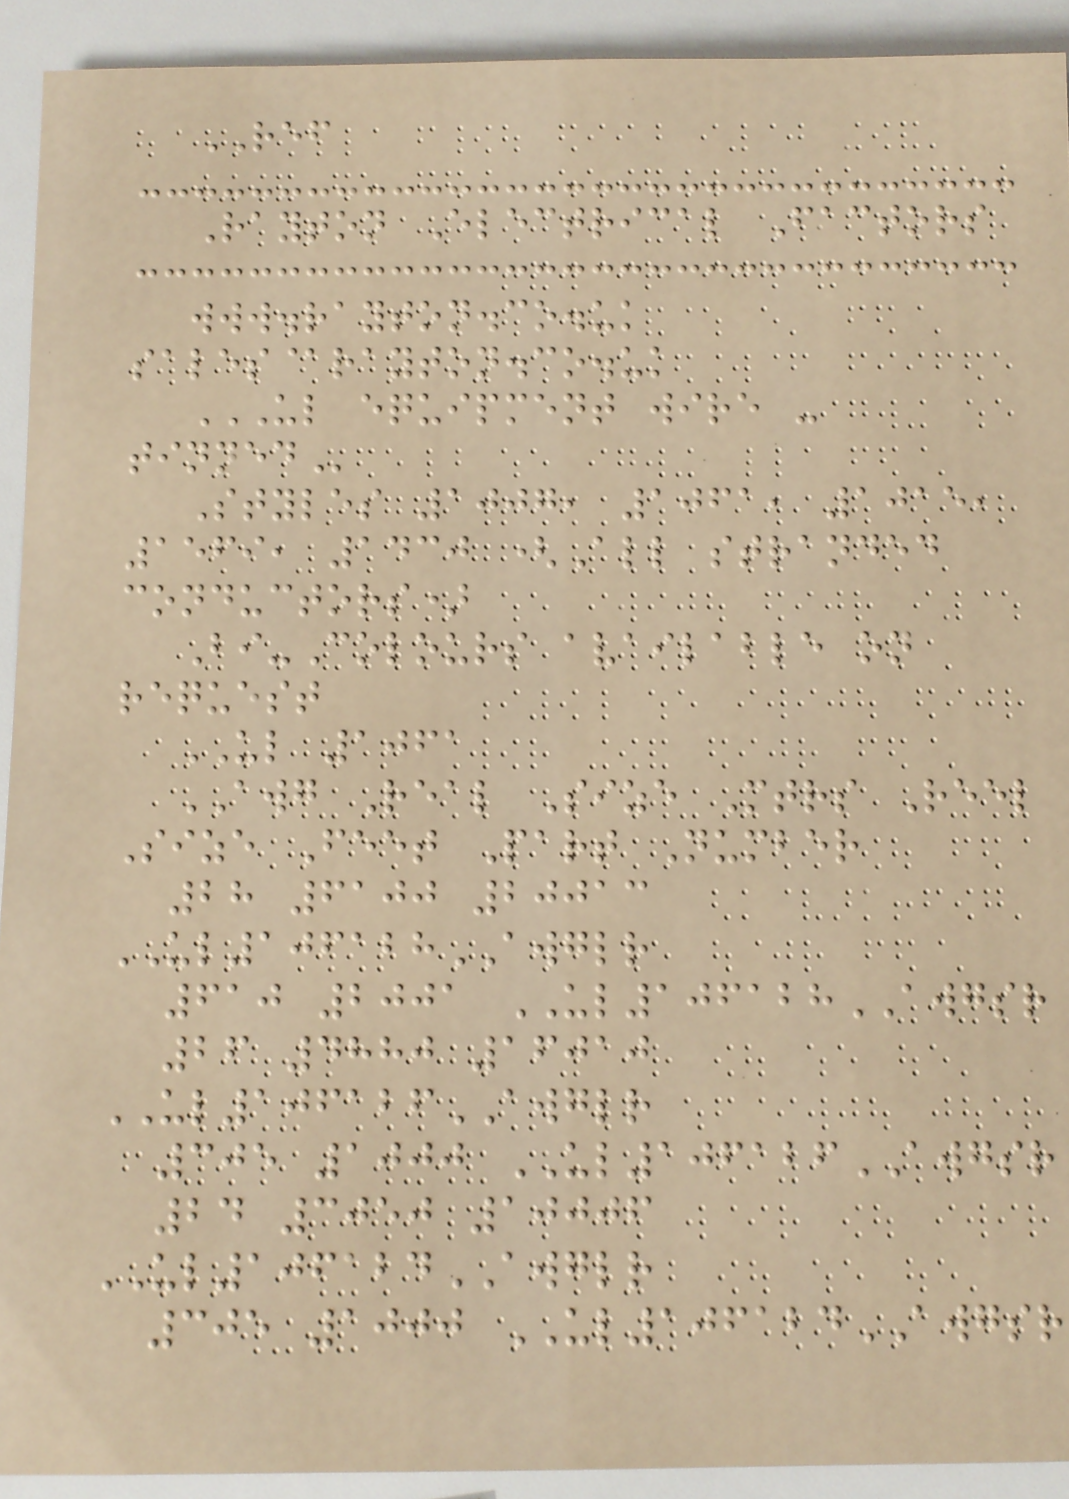REF
Rayton Electrical Factors
www.rayton.co.uk
sales@rayton.co.uk
UL EQUIPMENT WIRE -
TINNED
Styles 1007, 1061, 1015,
1569, 1430 (All stranded
conductors)
Bi-Colours available on
request
UL 1061
AWG Real Size Mtrs Reel
Size Feet Part Number
28 6100 20013
UL106128AWGLR
610 2001 UL106128AWGSR
26 4880 16010
UL106126AWGLR
305 1000 UL106126AWGSR
24 3050 10006
UL106124AWGLR
305 1000 UL106124AWGSR
